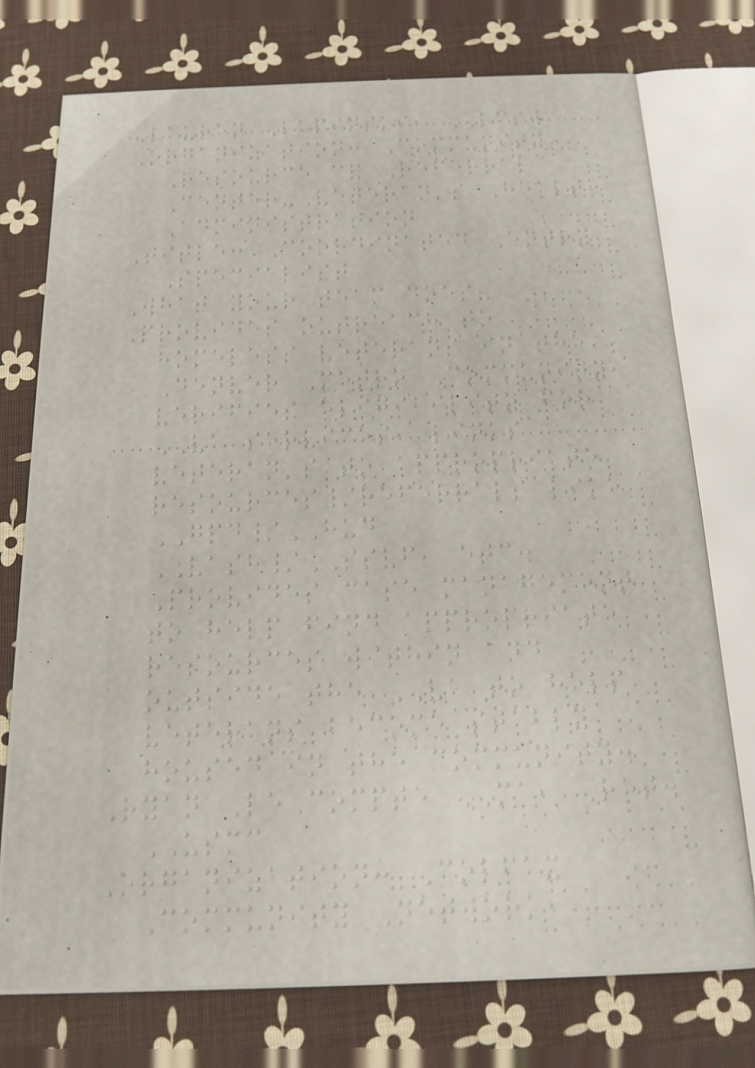Lauren Lapinski, LCSW
Organization: Community
Resource & Referral
Center-Veteran's Health
Administration
Title: Coordinated Entry
Specialist
What your team does?
Provides outreach to
homeless veterans in the
Denver Metro Community,
verifies eligibility for
VA services, links
veteran's to appropriate
resources/referrals like
GPD/HUD
VASH/SSVF, etc.
Provides case management
to help find appropriate
resources within and
outside the VA to help
veterans become stably
housed in the community.
Ryan LeCompte MA, Ret.
USMC
Organization: Colfax
Community Network,
